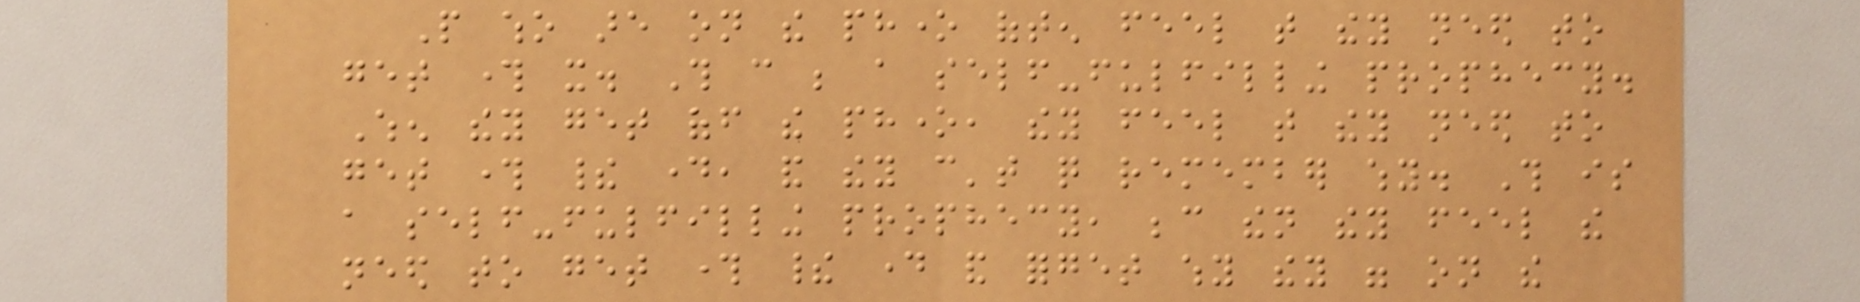People who are on the phone often feel that they need to
get through it. This can be a self-fulfilling prophecy.
When they get off the phone, they feel that they need to
get through their day, and they can't quite remember why. This is
a self-fulfilling prophecy, because then they feel the
need to get through their day and forget why they were on the
